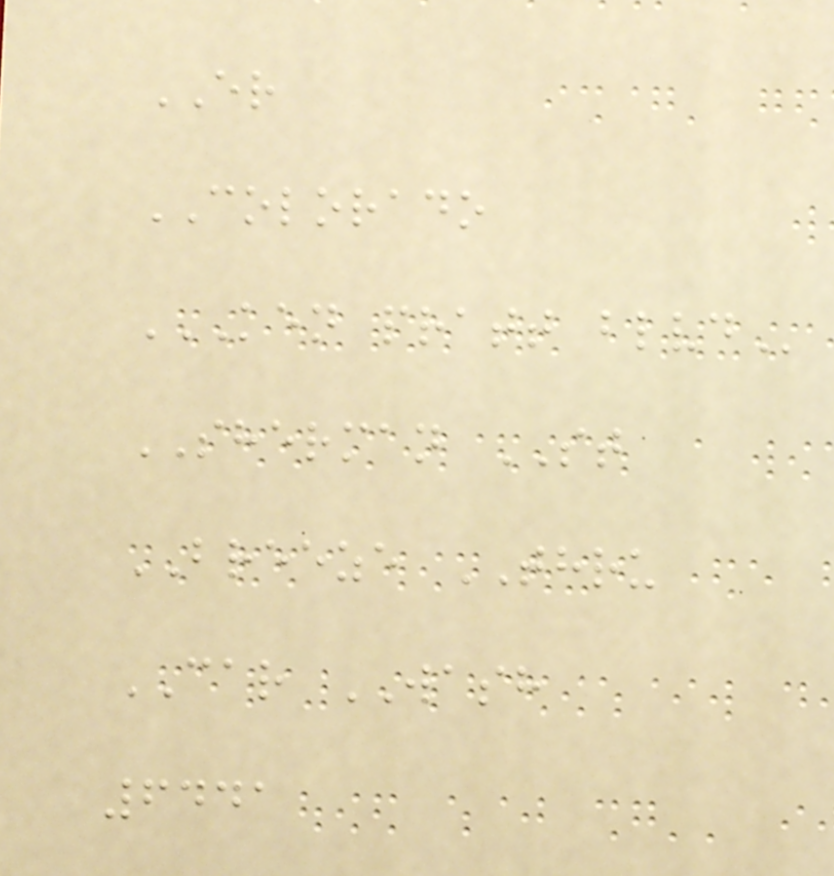ER
COLORADO
KEN PRATT BLVD
SHERMAN ST
BREEZE THRU
CAR WASH
6441
